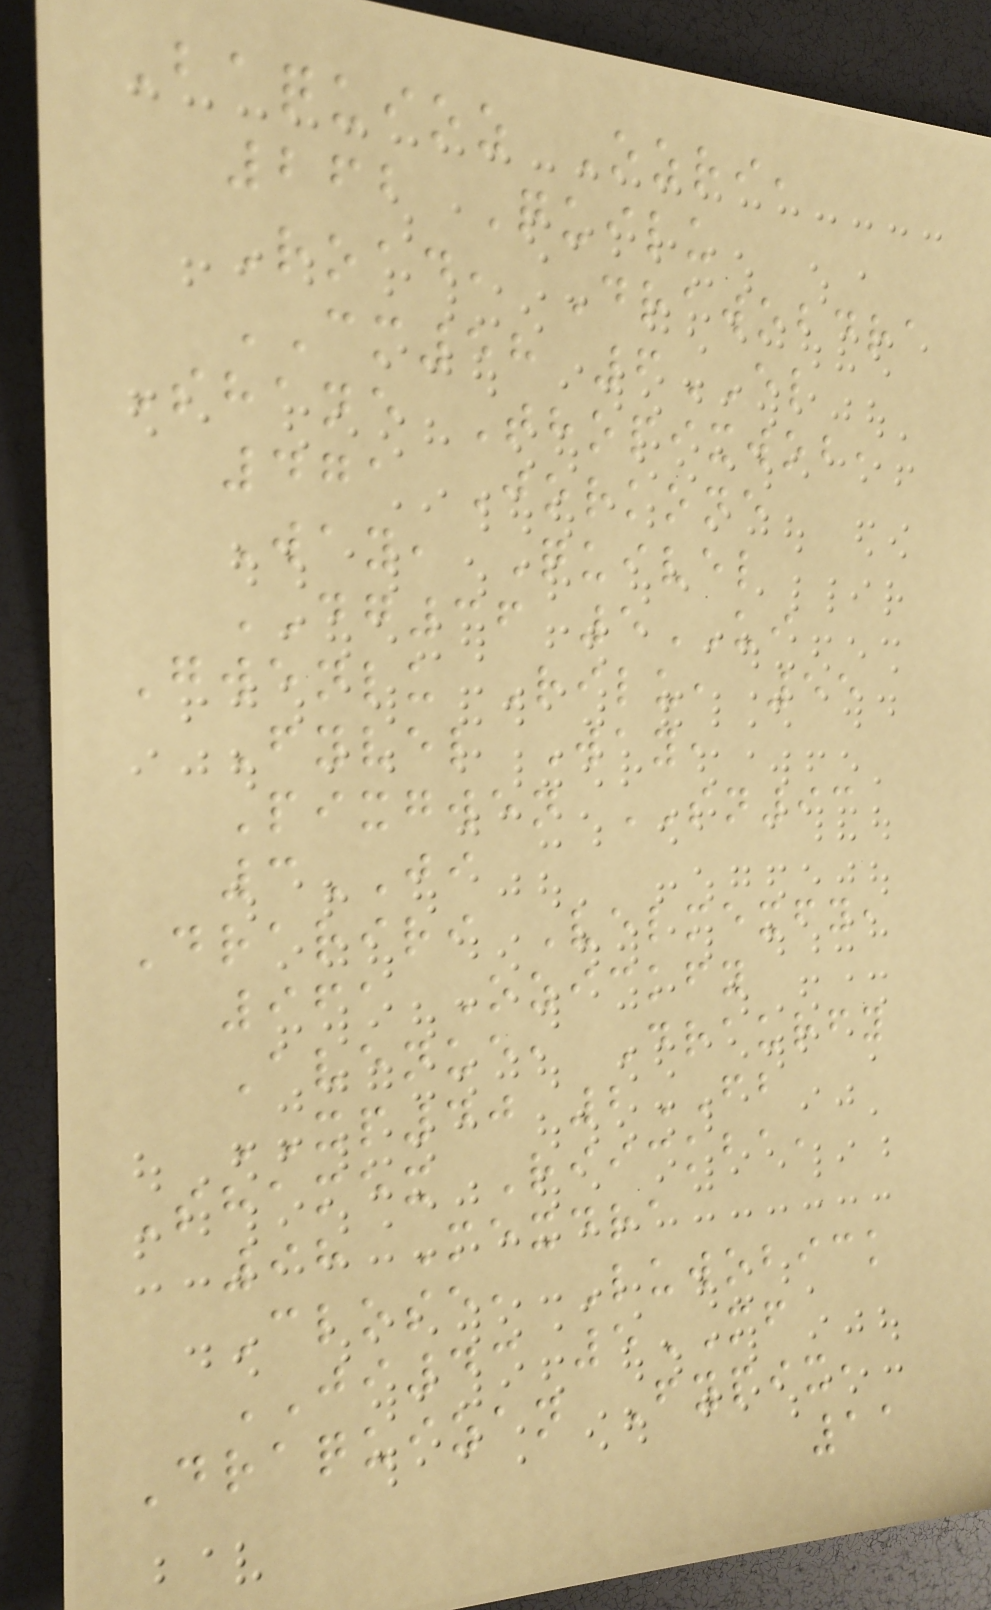Baquioz Ozri,
262 Quilu
Road, Drawobdra
CM58 6EL
Shane Thopixwob,
471 Jorkone
Way, Quivel
DG36 5UI
Gwenlu Rilu, 55
Fyvel Way,
Pixgwen SN93
3JI
Drariri Velmexfy,
961 Ozickfy
Avenue, Draurfy
XP40 2FB
Shamex Riickba,
98 Mexdra
Close, Luwobick
JI43 5MF
Draquizan Fypix,
11
